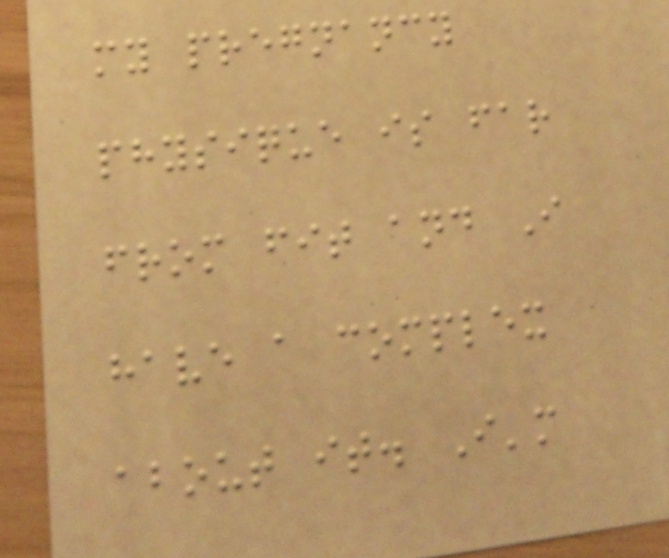my pregnancy
physique is far
from fit and I
have a complex
about it. I'm
